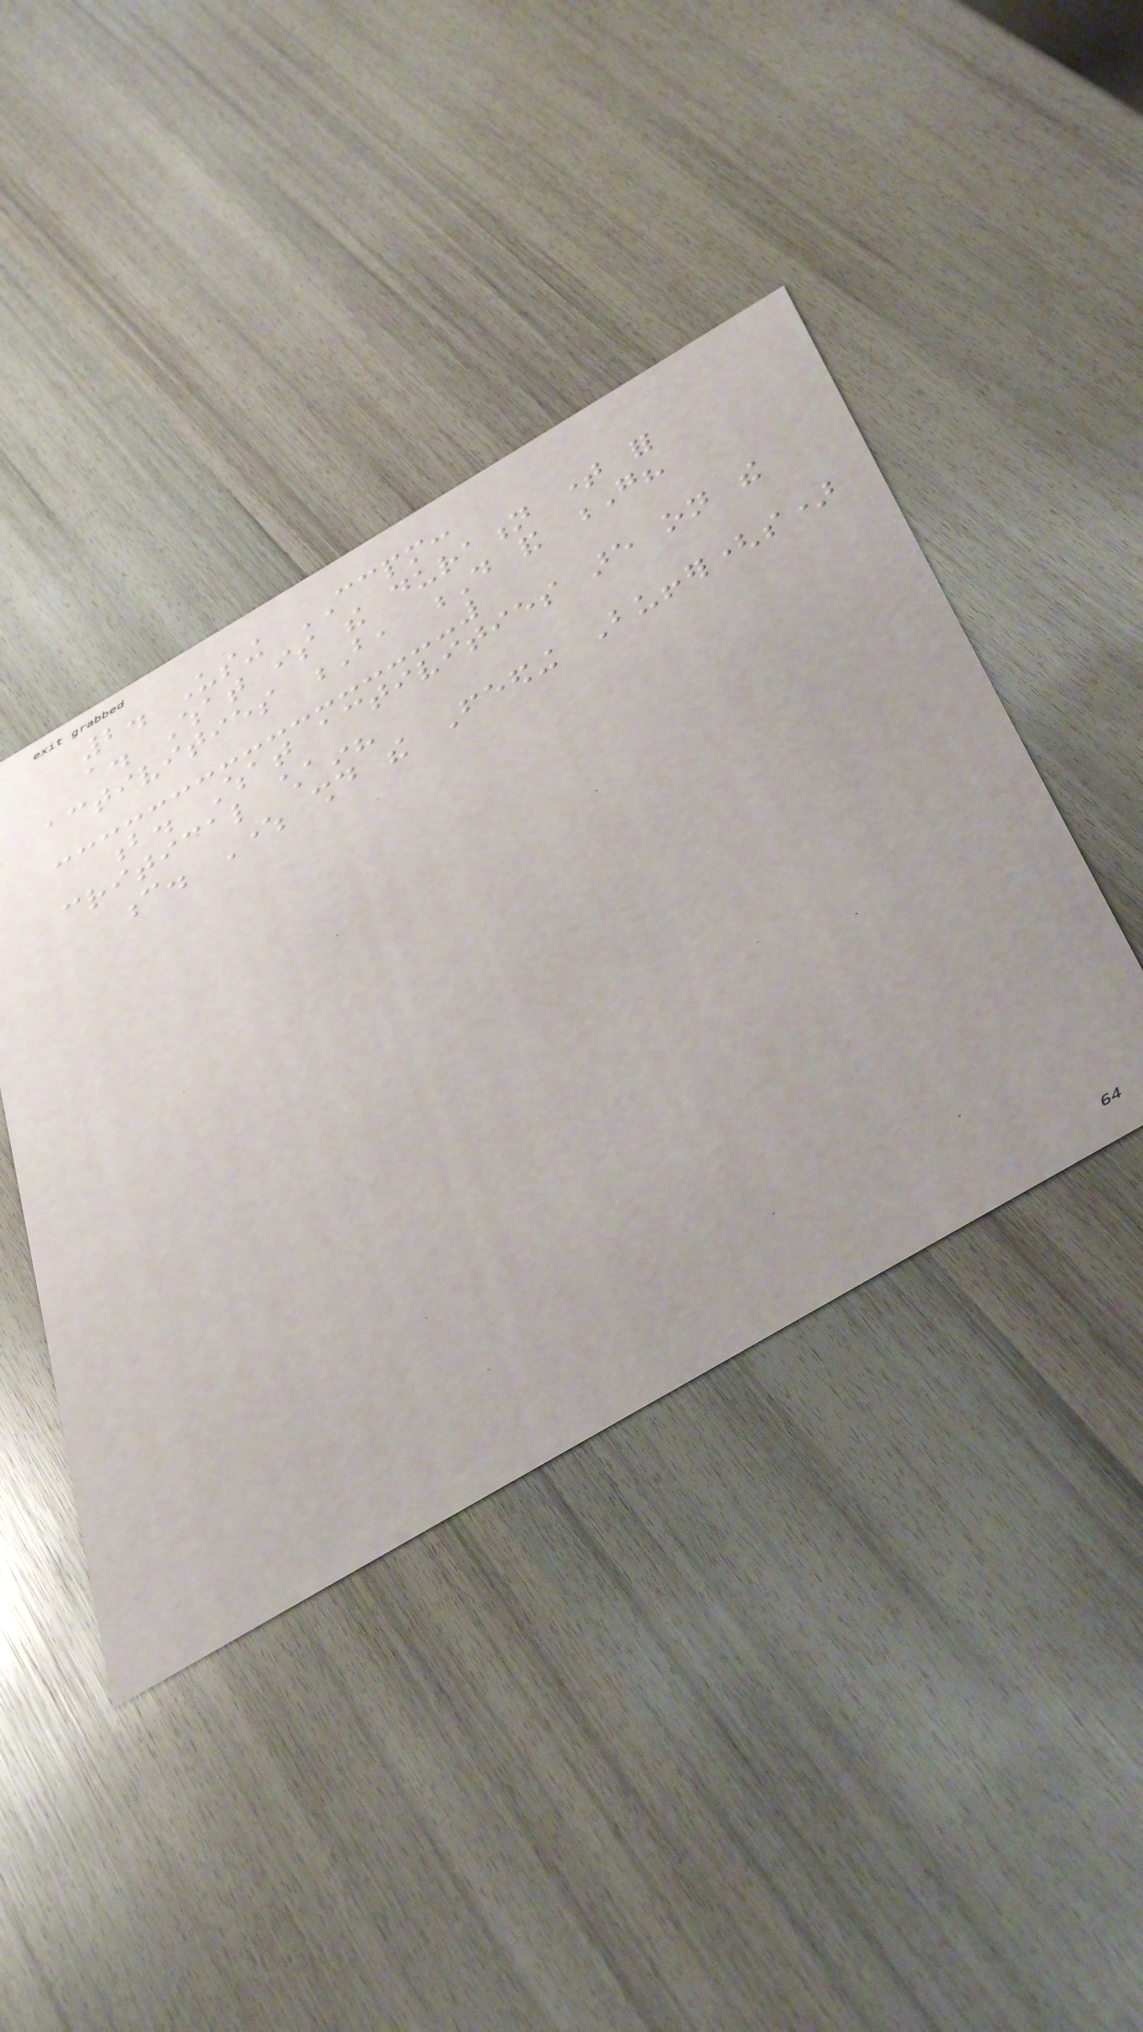2. Using CCPM:
a. What is the duration time for
activities B, D and G?
b. What activities are on the
critical chain?
c. Where should the Feeding Buffer(s)
